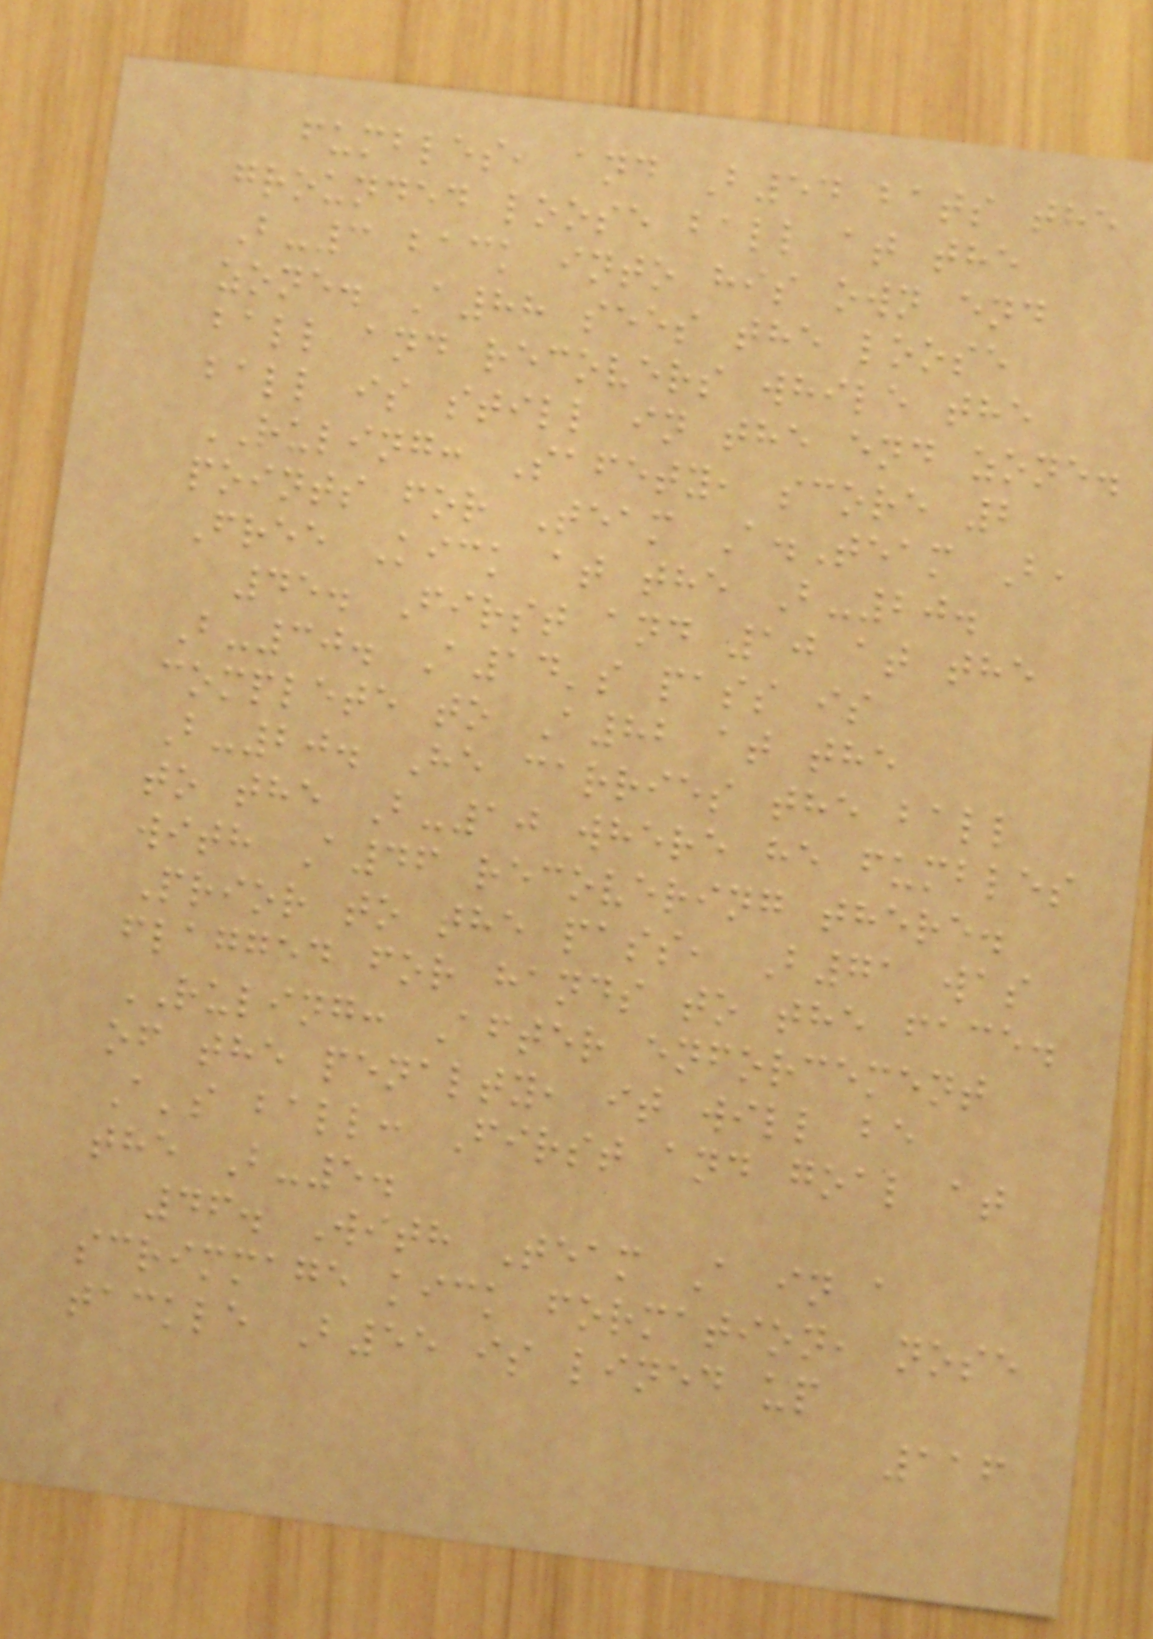fumbles, and B54 bats the
grounded loose ball at the
B-3 back into his own end
zone. A88 sees the loose
ball and recovers while the
ball is still in the end zone.
RULING: Safety, score 2
points for Team A.Team B,
Free Kick at the B-20.
45. First and 10 at the
B-30. A14's pass is
complete to A82 at the
B-20. He carries the ball
to the B-10 where he fumbles
with A46 recovering there.
Prior to the pass, B71 was
flagged for hands to the face.
RULING: After enforcement
of the penalty, it will be
A's ball: First and goal at
the B-5.
46. With Team A in a
scrimmage kick formation, nose
tackle B55 is lined up
116
